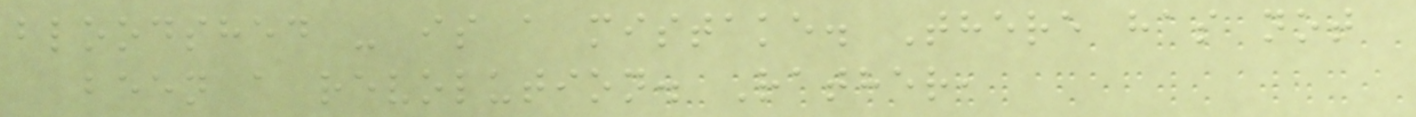bloodshed - is a mistake. There has not
been a revolution. Rather,
